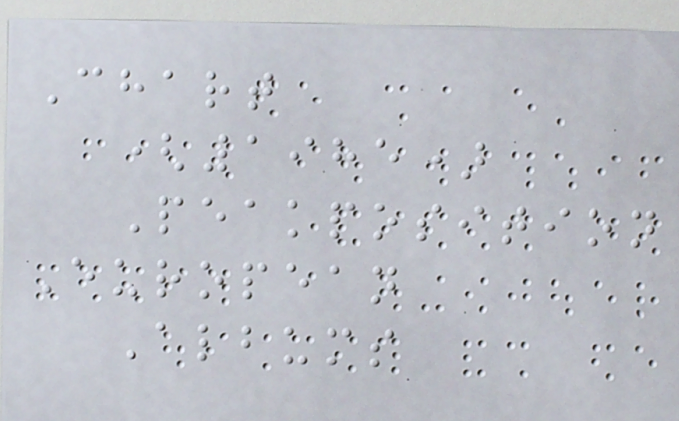Chart
(1985)
Peakposition
European
Albums
